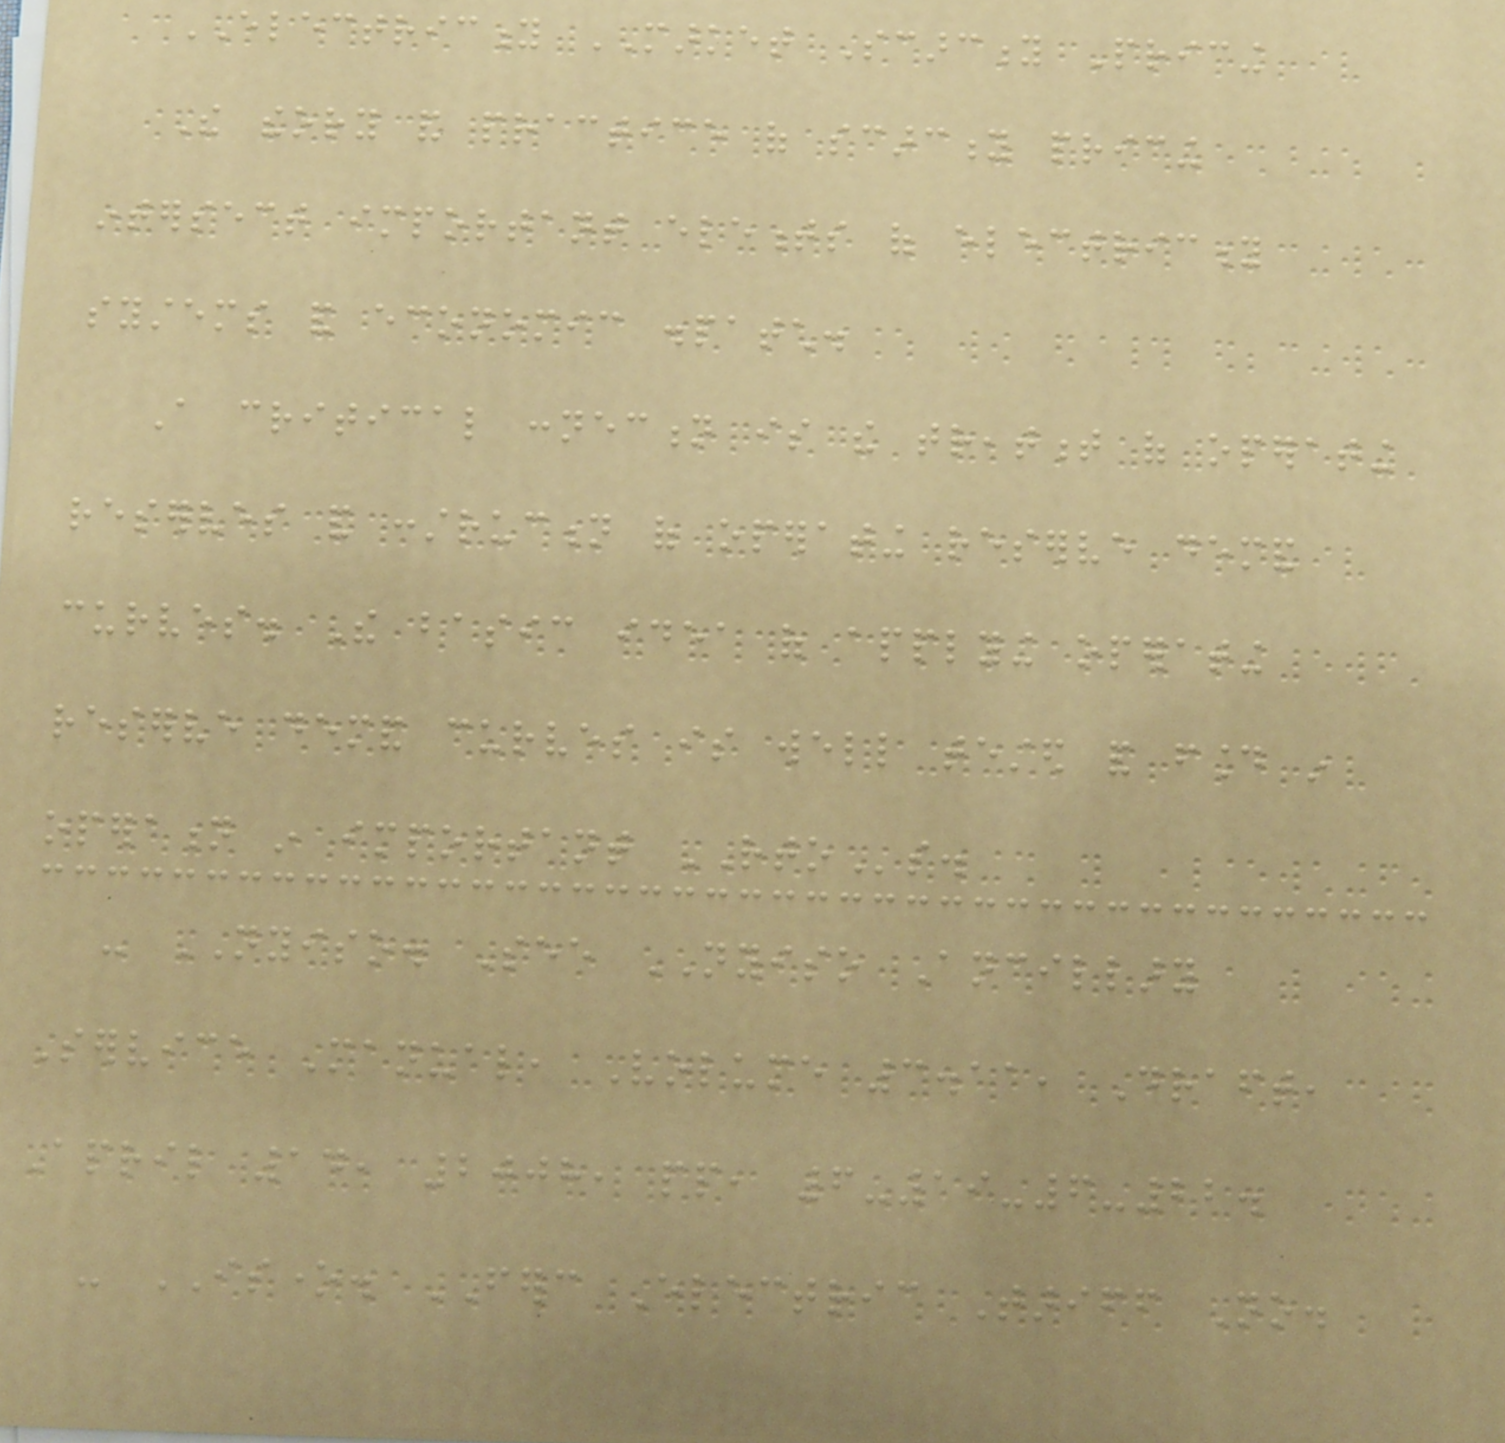ELECTRICITY MARKET Scarcity Pricing
The theory and practice of scarcity pricing
intersect important elements of electricity
systems and economic dispatch.
A critical connection is the treatment of operating
reserves and construction of operating reserve demand
curves. The basic idea of applying operating
reserve demand curves is well tested and found in
operation in important RTOs.
- NYISO. See NYISO Ancillary
Service Manual, Volume 3.11, Draft,
April 14, 2008, pp, 6-19-6-22.
- ISONE. FERC Electric Tariff No.
